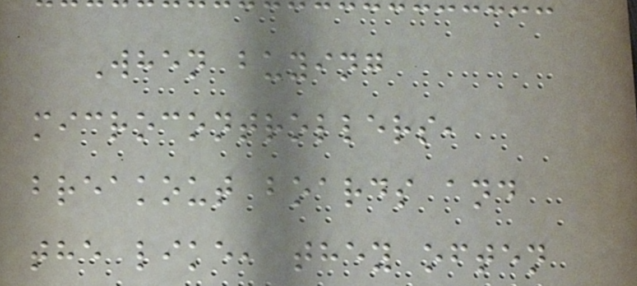When buying
microcontrollers,
breakout boards and
the like, they often
